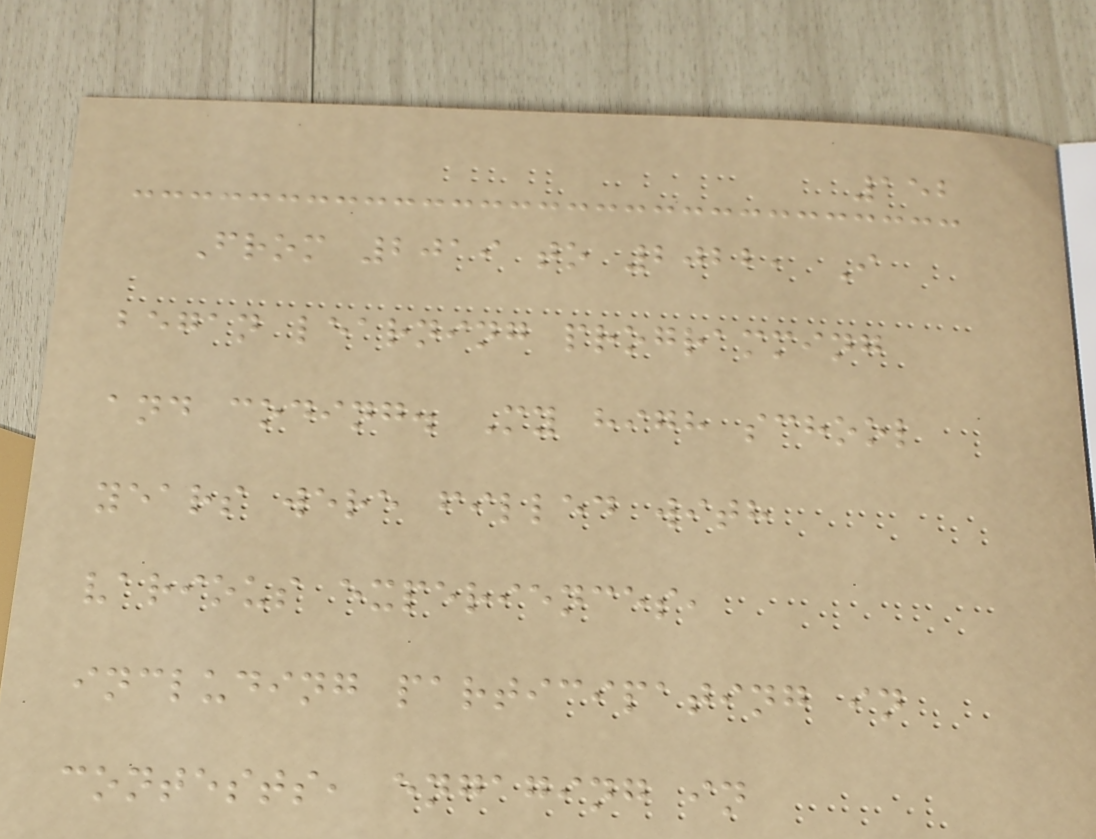152
From 2019 to 2022, I
began learning programming
and coding. My high school
years were filled with
various experiences,
including participating in
contests, engaging in
